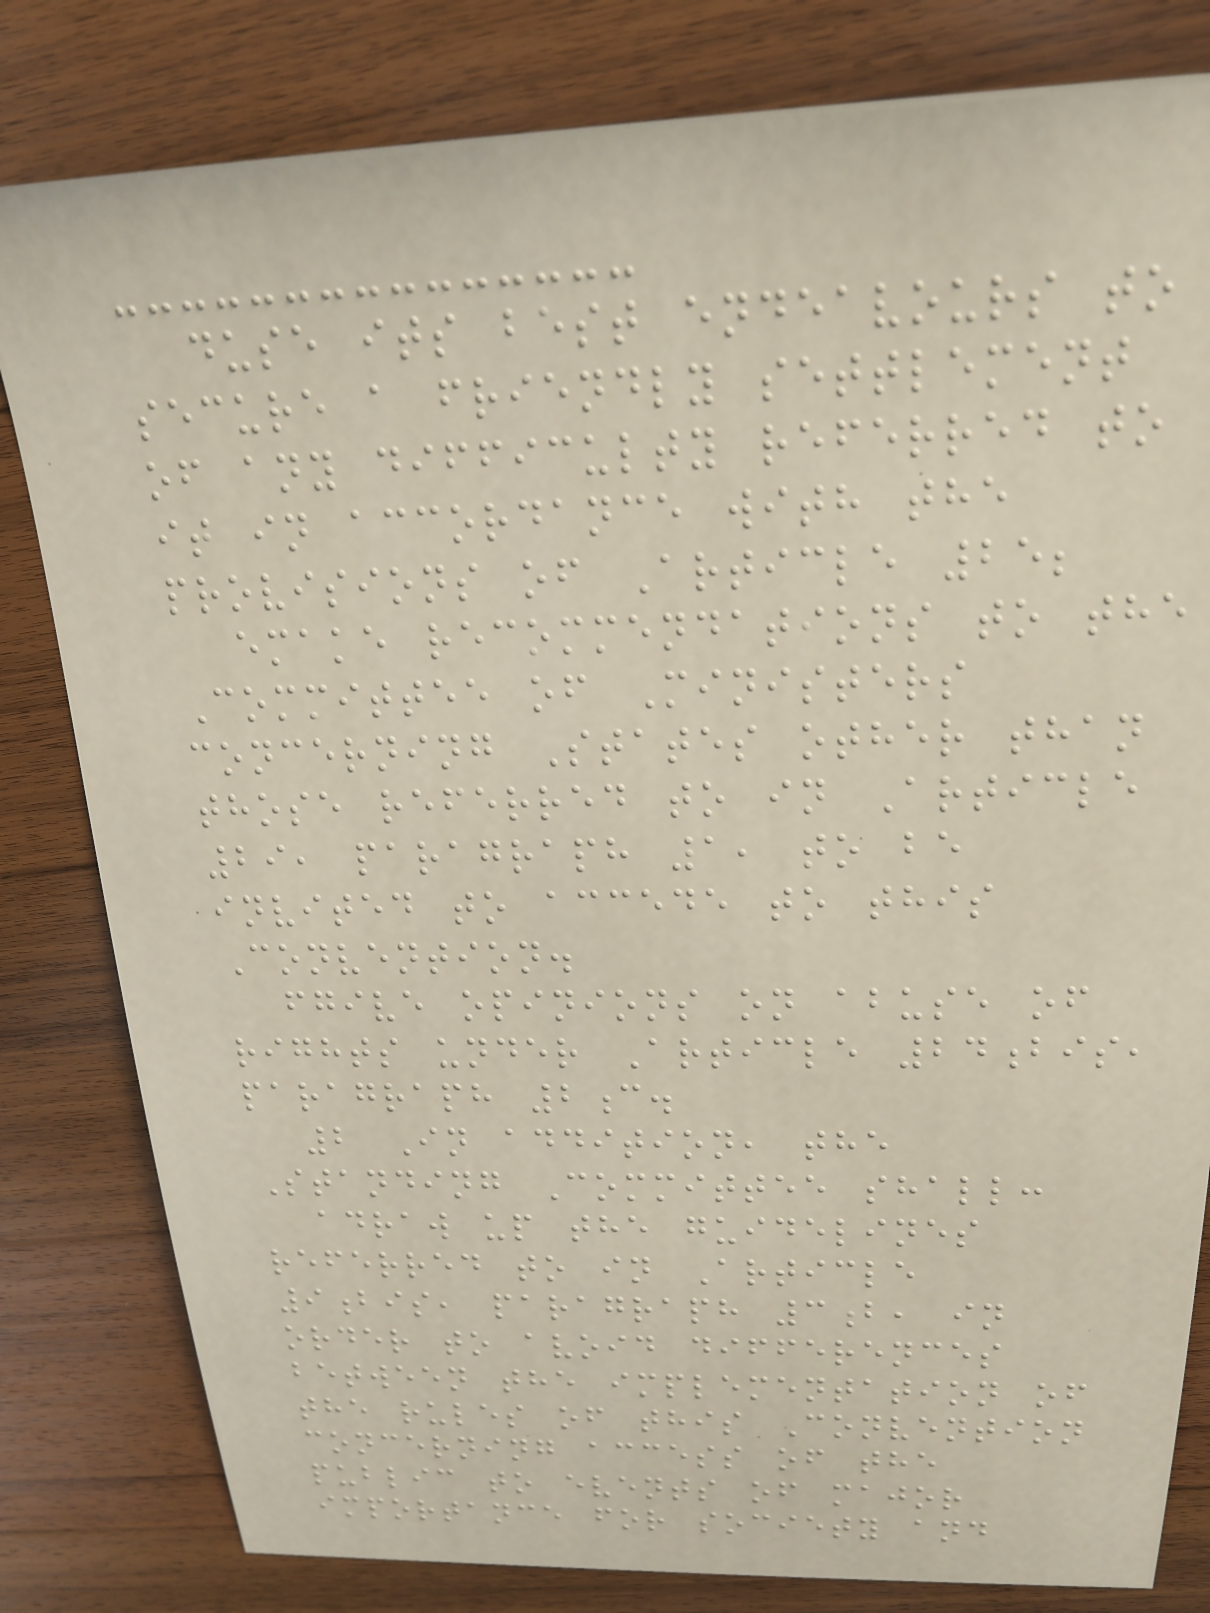duse its best endeavours to
secure a friendly settlement
of any difficulty referred to
it in accordance with the
provisions of Article 25;
emake recommendations to the
Committee of Ministers
concerning States other than
those referred to in Article
29, paragraph 1, to be
invited to accede to this
Convention.
fgive opinions on abuse of
rights under Article 24bis,
paragraph 2c.
2 In addition, the
Standing Committee shall:
adraw up the guidelines
referred to in Article
9bis, paragraph 3b, in
order to avoid differences
between the implementation of
the rules of this Convention
concerning access of the
public to events of major
importance for society and
